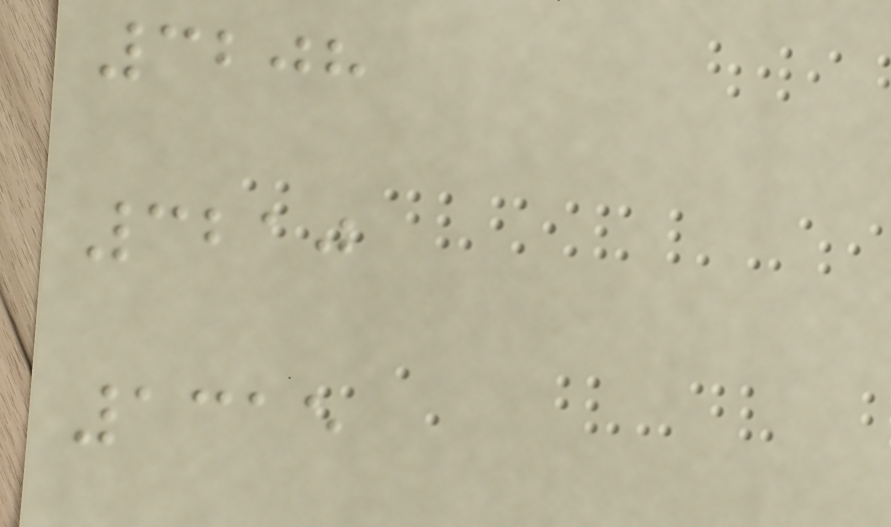3208
3210
1315
